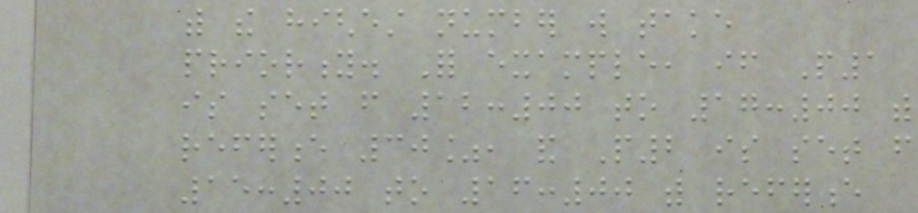with the highest number will take
priority. For example, if P1
is set from 12:00 to 17:00 with
reference 30%, and P2 is set from
15:00 to 16:00 with reference
